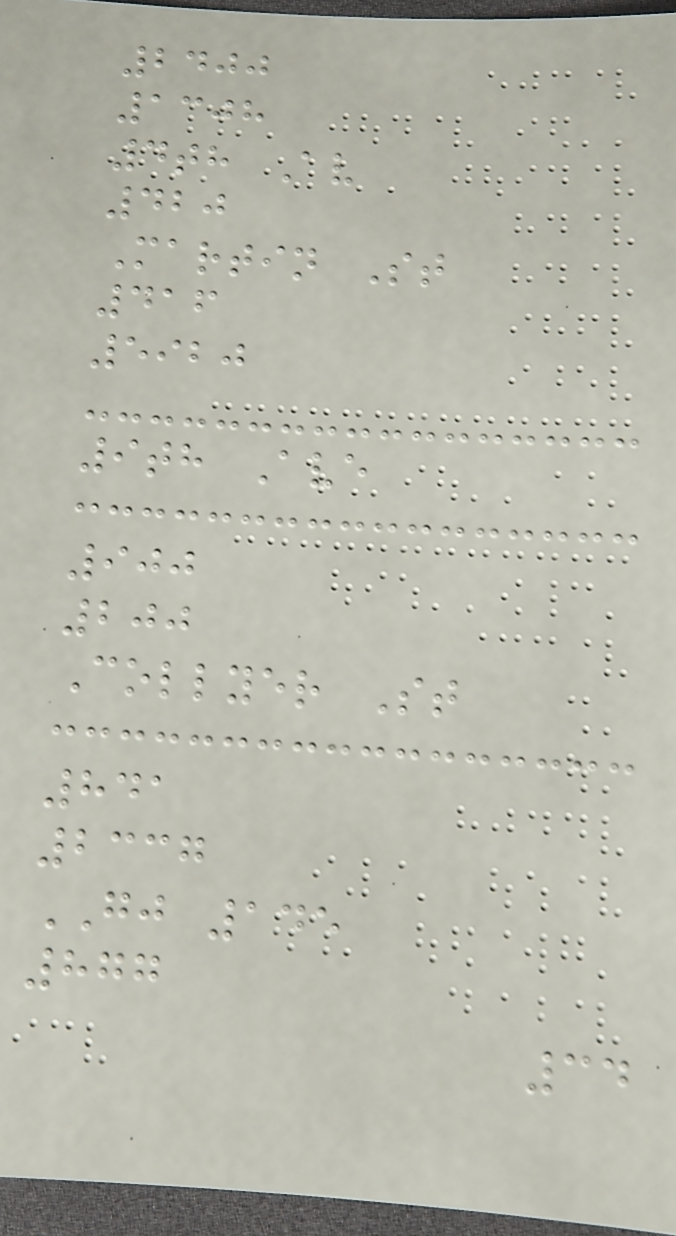2400
1308
4th Av
420
Martin St
416
5920
9th Ave
900
200
Collyer St
841
2337
GJ 145
877
34
